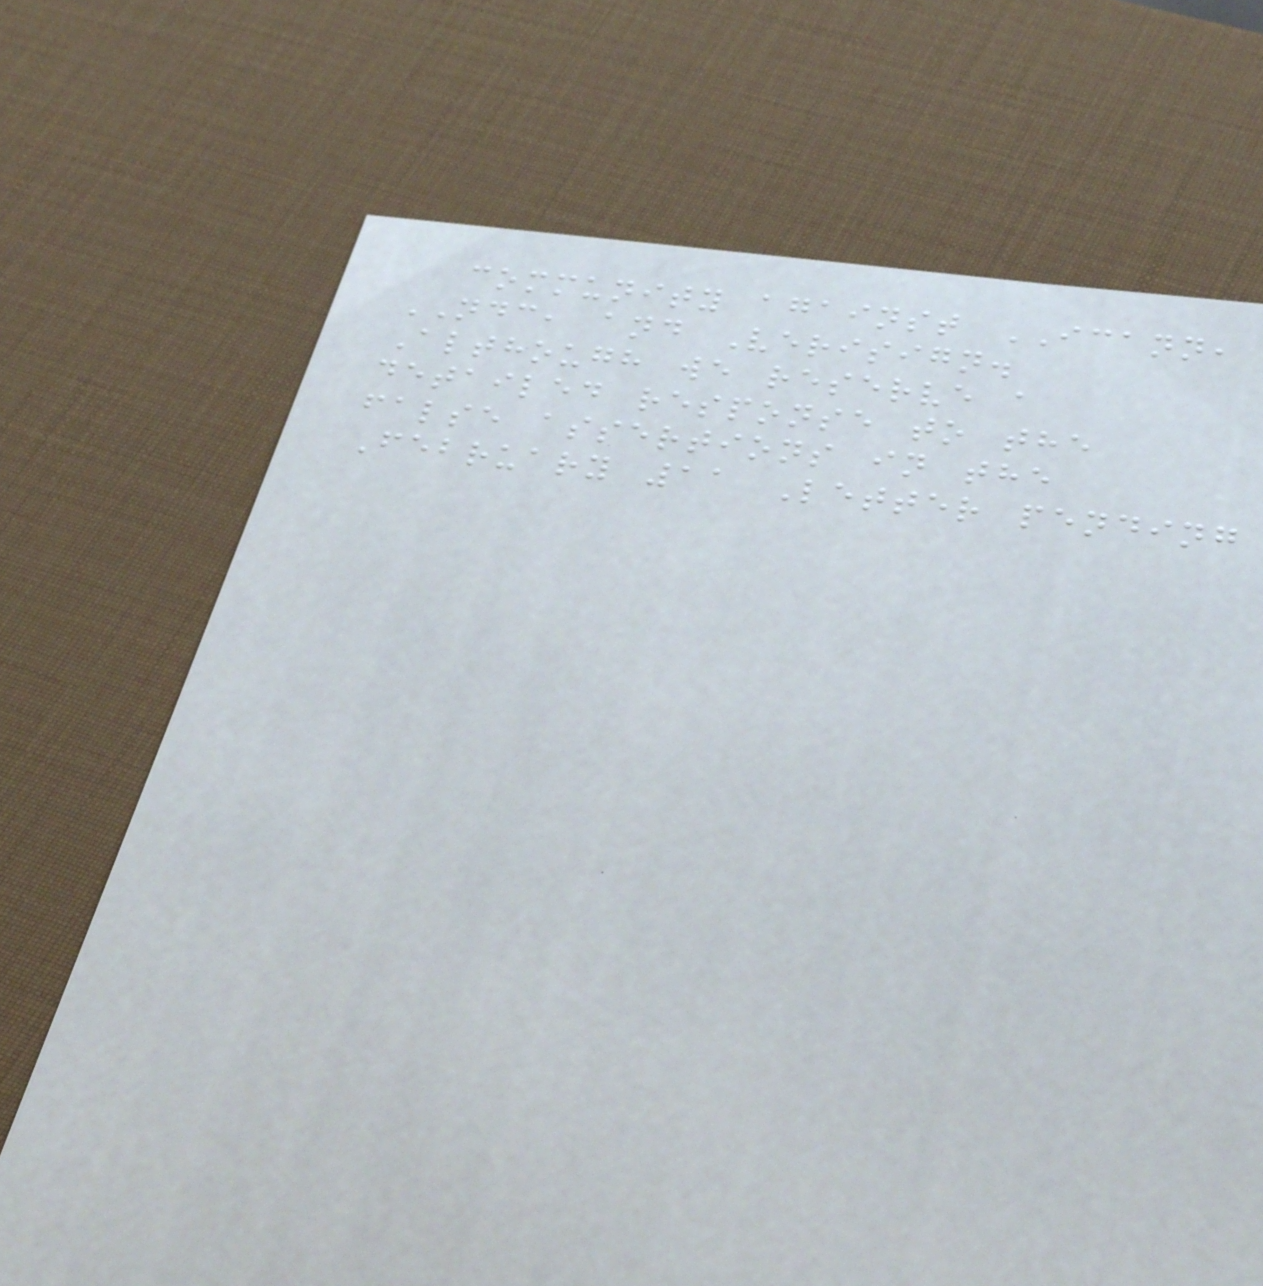community against ICANN,
NDC, and Verisign.
Although we reserve a
detailed response to the
false assertions in the
February 11 Letter pending
